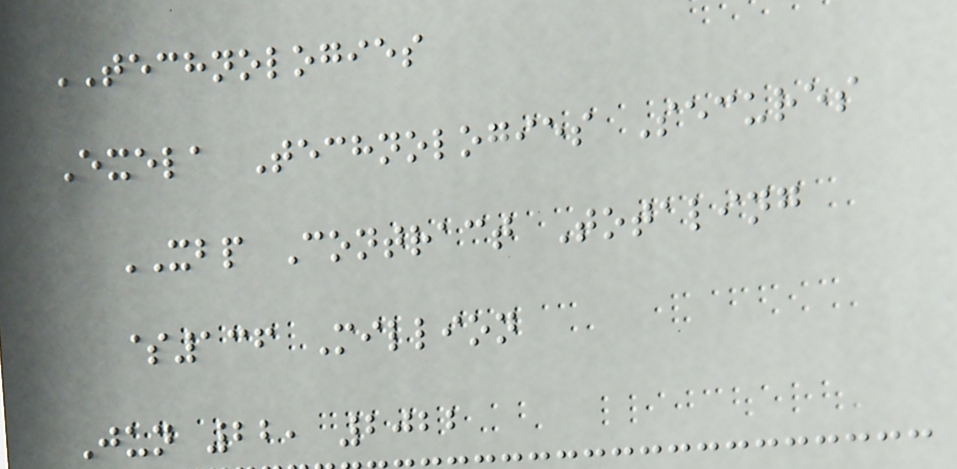TECHNOLOGIES
Exela Technologies Secures
XBP Contract Totaling
$136 Million
Jun 22, 2022
